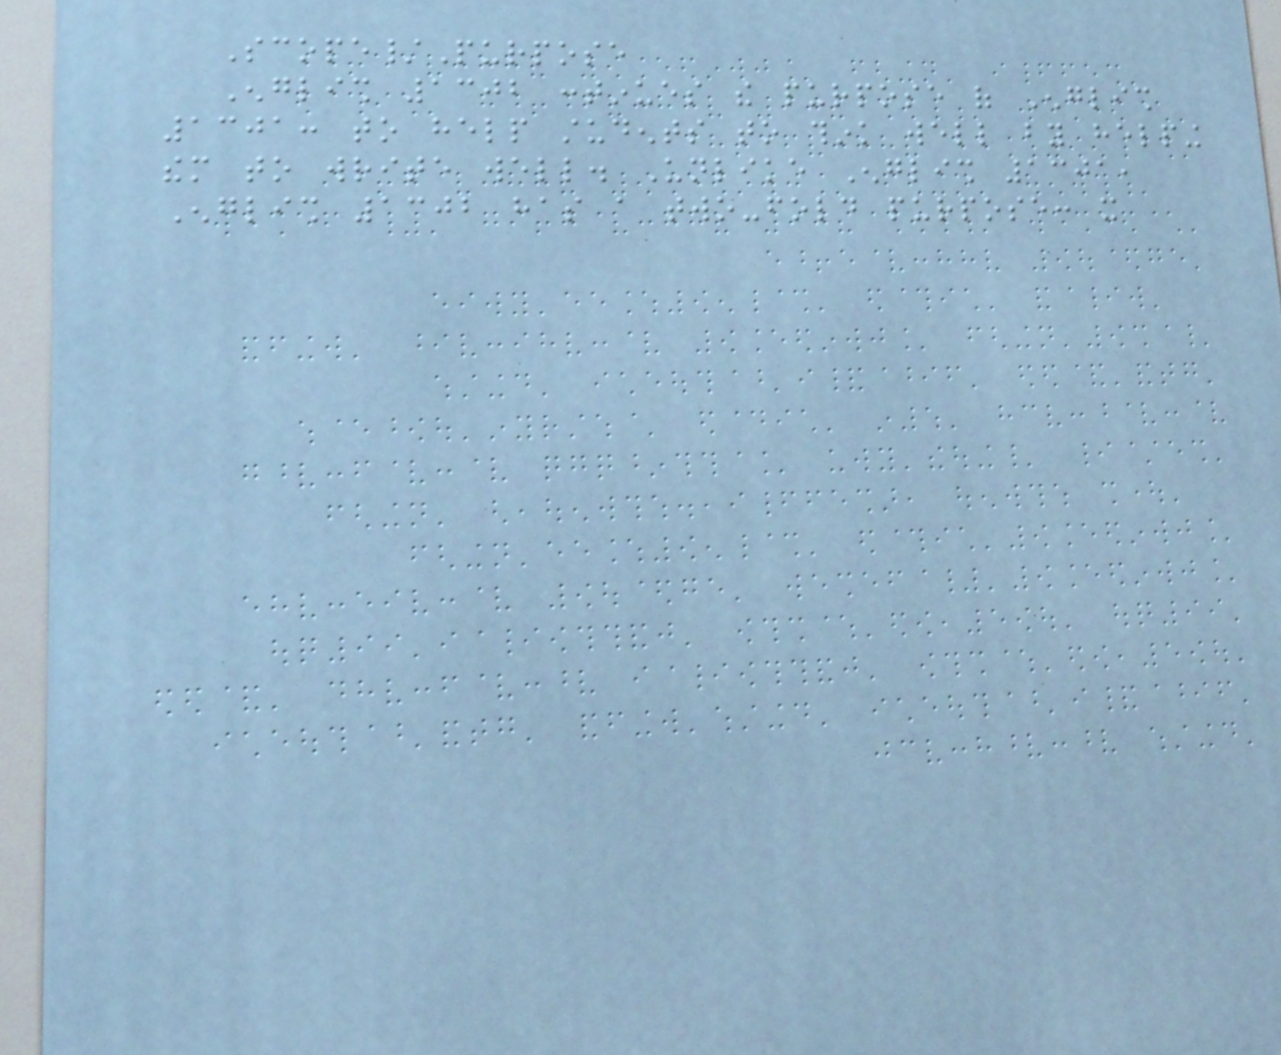Scope/Purpose
English 1302 continues the purpose of English
1301: to help students to think well by helping
them to write well. Unlike English 1301,
English 1302 has a two-fold purpose: it
